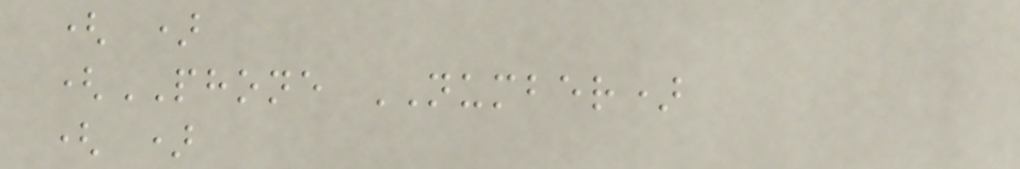( )
(PHONE NUMBER)
( )
